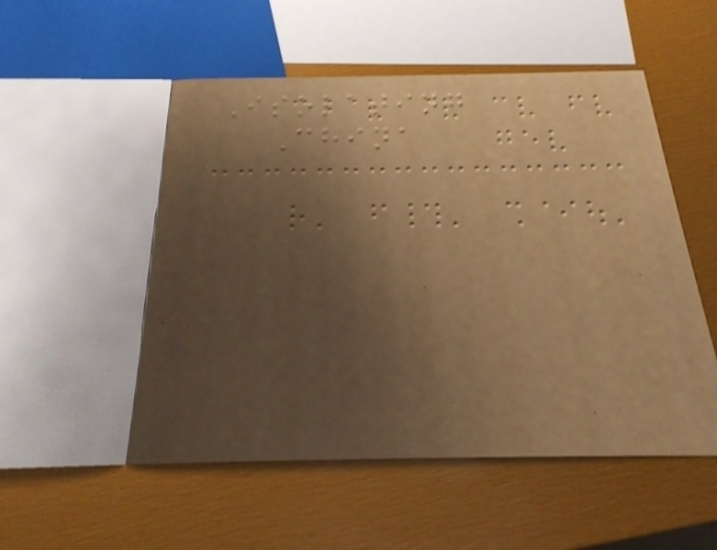Isolating
China
